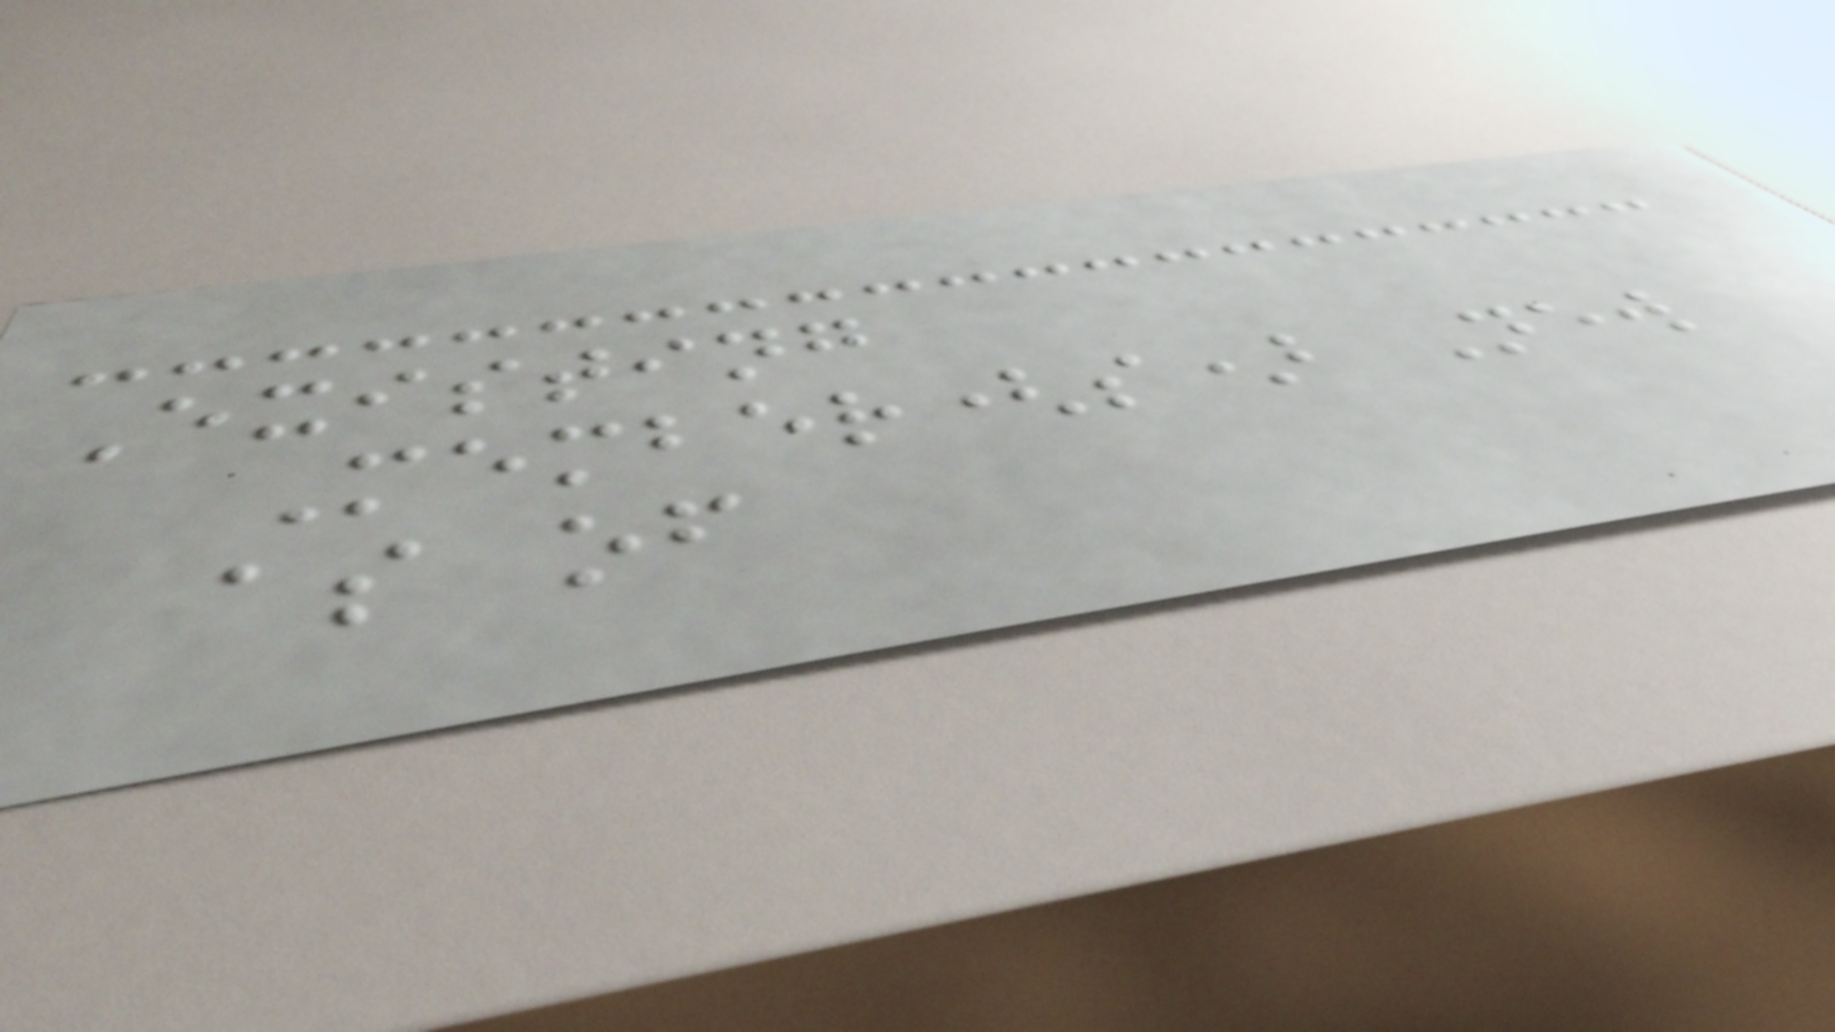Existing
Member(s) New
as of
